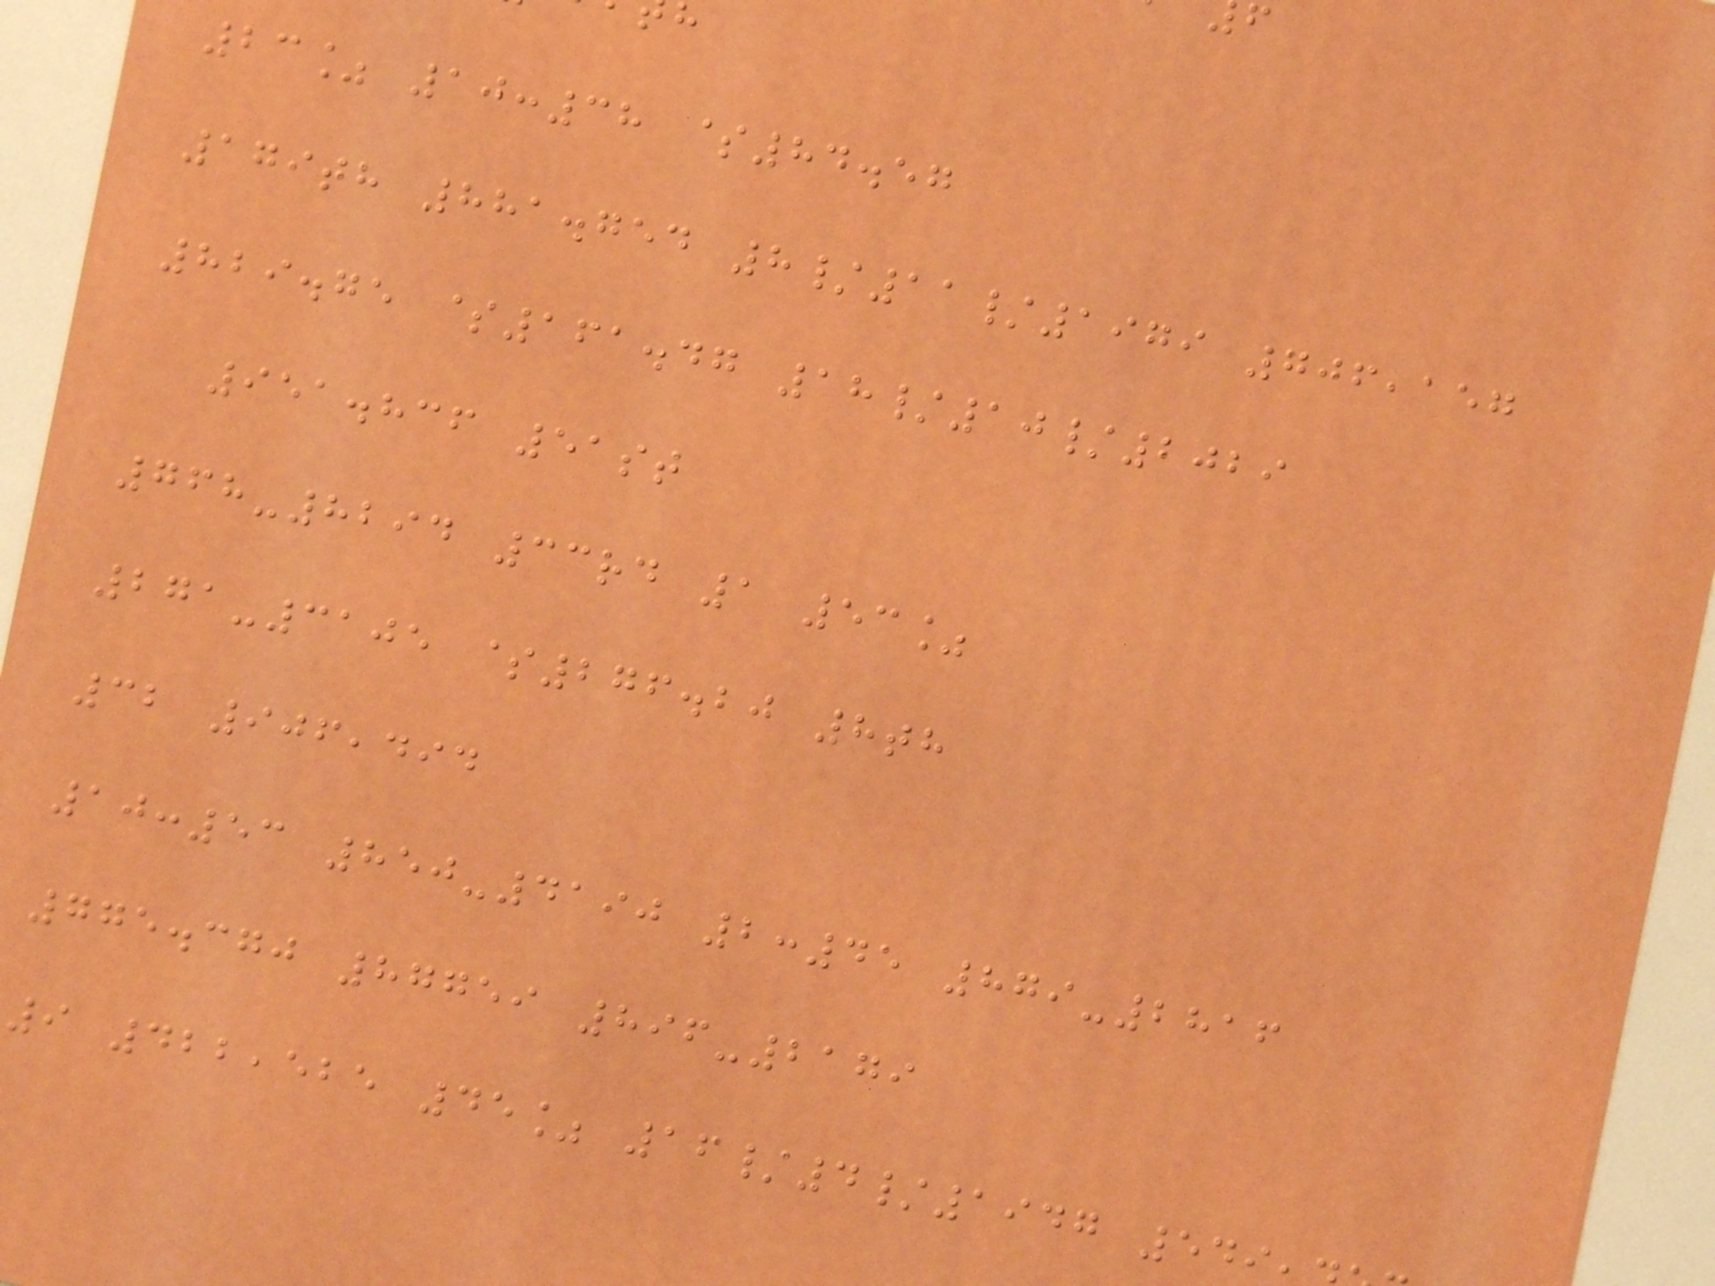23% 10:38 $84.57
179th 881.754 8/11/1979 706,157
829.75 $161.47 18/10/2029
951.836 51st
768-8294 33rd 1 53%
271-3105 $276.20 8th
32 906,494
10:53 850-4190 2:45 879-2816
775.370 87759 896-2179
9 422,525 45% 16/4/1947 549
